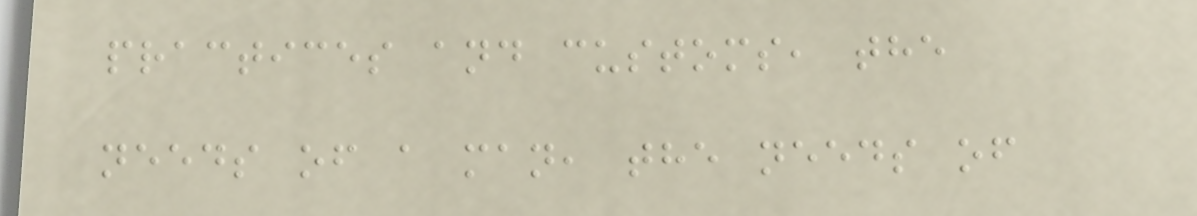practices and customs, the
needs of a man, the needs of
